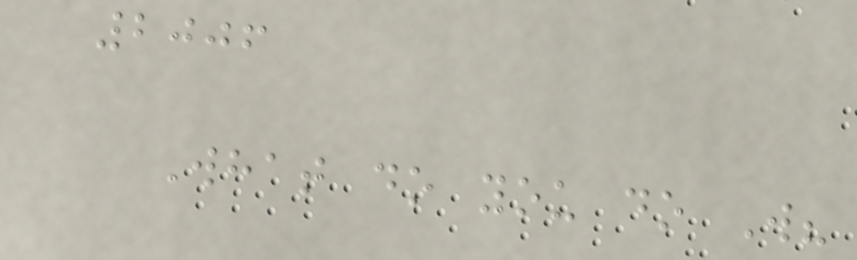2006
What do you do W?
